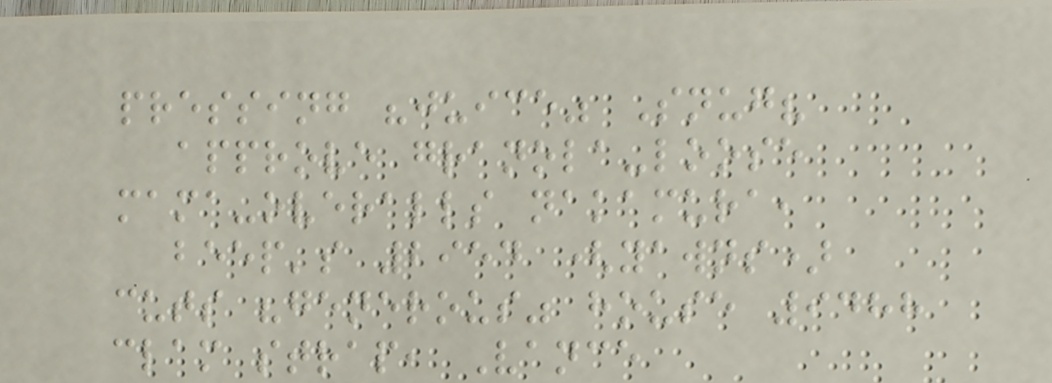pressing "juice" Snug?
approve granola-loose
mama-overalls nakamura,
beep's 2954 (yawns)
cuts "generous" house 9488
clam strap, Vance
